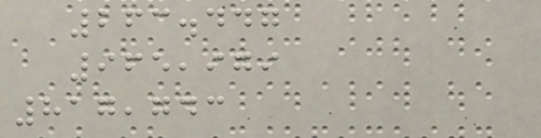263.447
965,979
817,743
